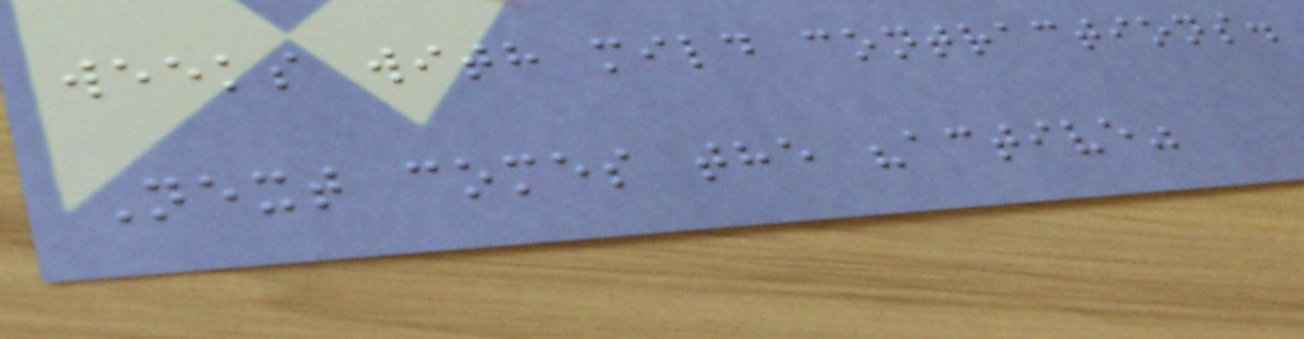weeks with mild contractions.
Next comes the "active"
